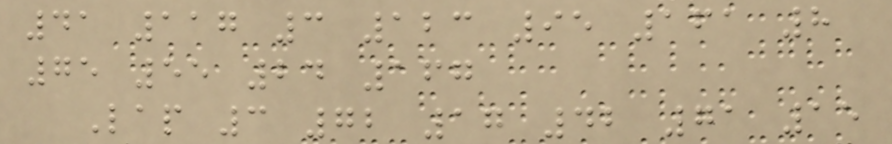41 117 3 123 95 161 8
75 55 24 167
Lap 3 72 17 42 71 15
